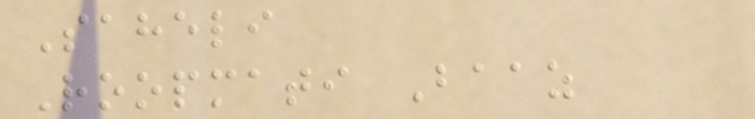Saheli
Roopmati Baaz
